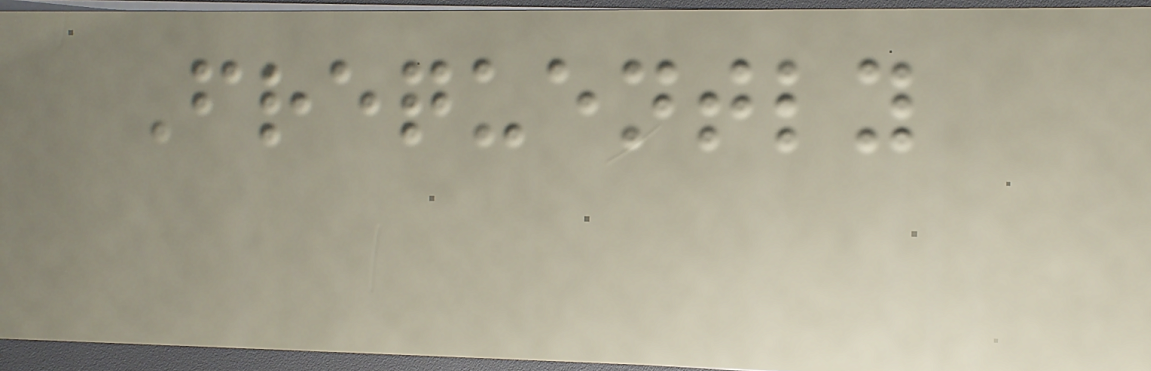Frequently
